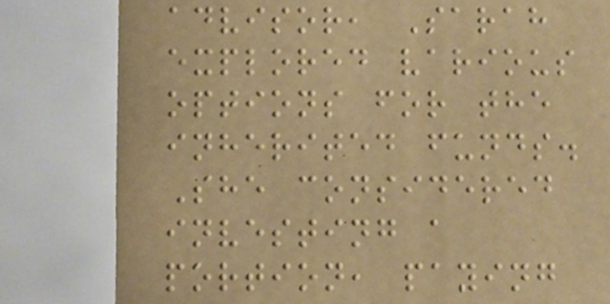advisor, Sarah
explored various
options for the
inherited funds.
She considered
investing a
portion, paying
